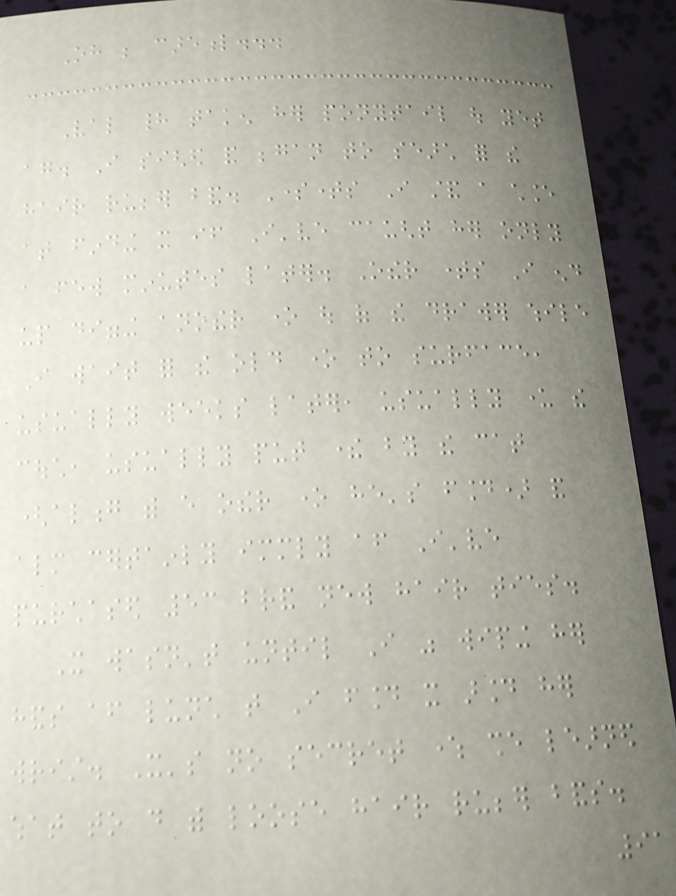Oh be careful...
Val had taken her ponytail out yet
again. I sighed and began to search for the
hair rubber band. Sometimes I stand a chance
at finding it if I've caught her only
a few minutes later. Other times I end
up digging another one out of the drawer while
I wait for the old one to surface,
usually weeks later, usually under the
couch, usually put there by the cat
(along with every other one he's found) and
almost certainly immediately after I've
purchased 53 brand new hair ties.
It wasn't until I was wiping her
hands after lunch that I found it around her
wrist. It's no secret where she learned
what to do with loose hair rubber bands.
91
